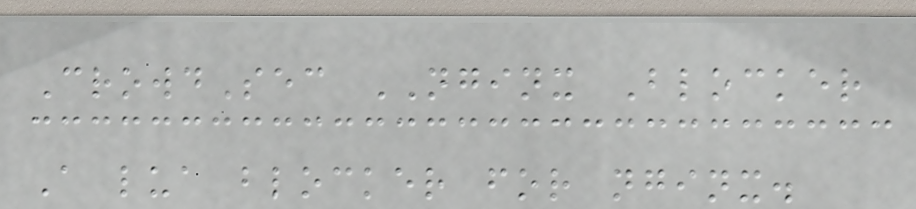CrowdSec NGINX Blocker
A lua blocker for nginx.
